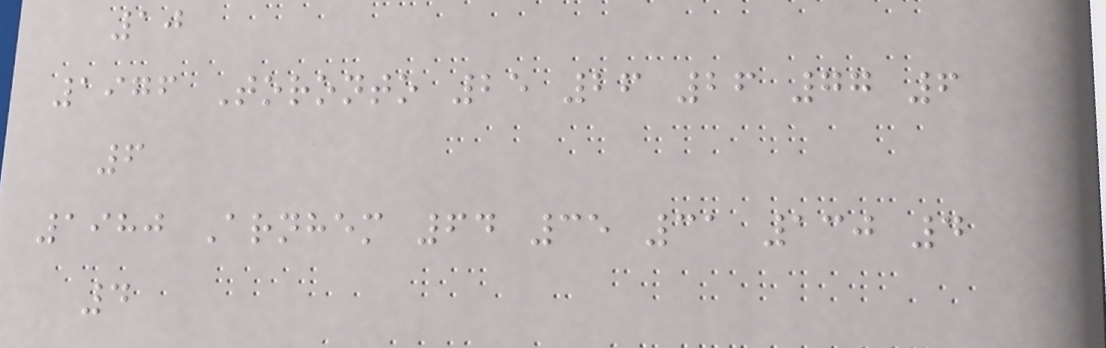10
1976 Toronto 25 26 26 77 6
6
1980 Arnhem 64 35 31 130 4
4
